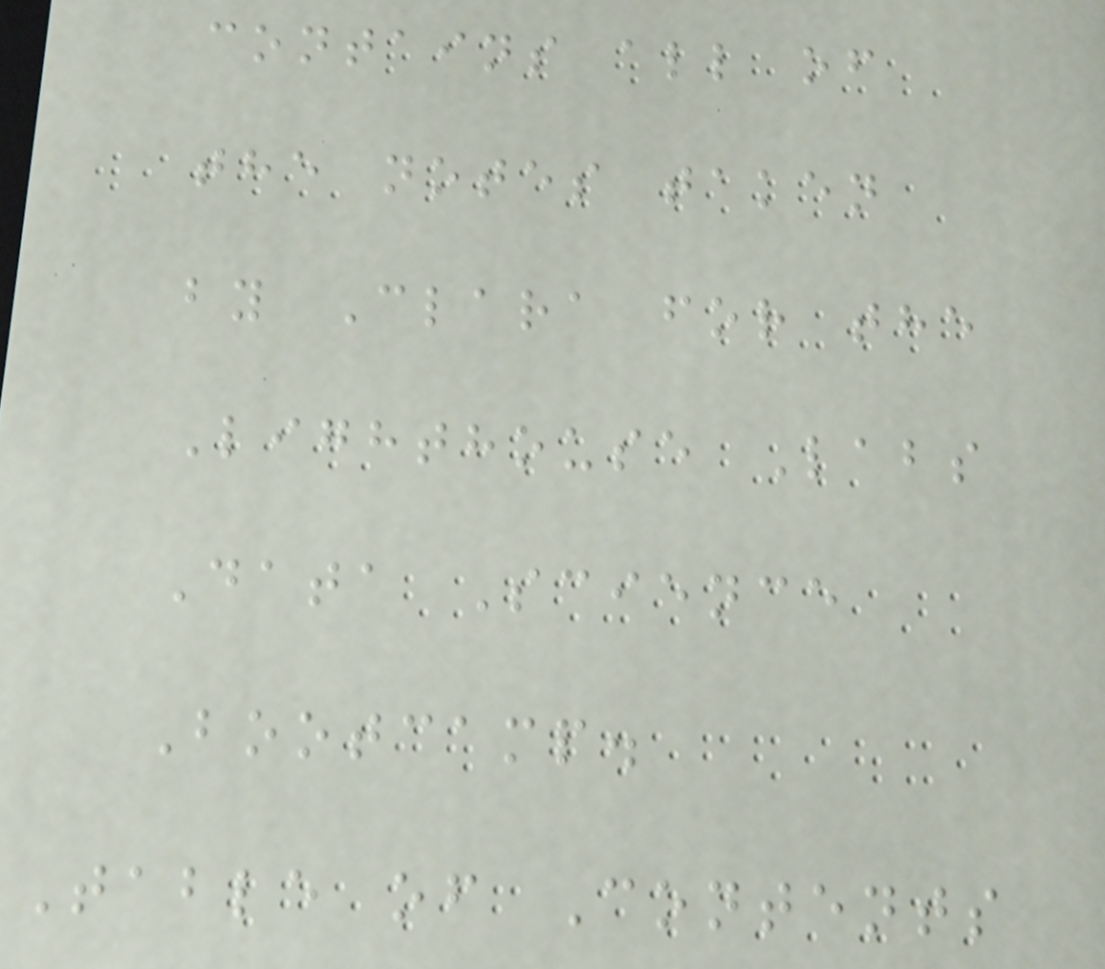contains all of
the notes taken
by Clara for the
Lighthouse Labs
Data Science
Bootcamp.
Table of Contents
